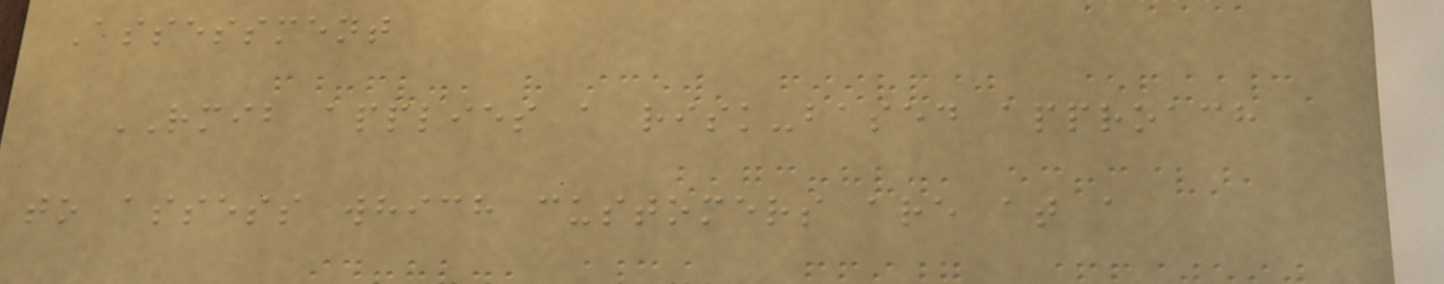Assessment
RMIB applies a risk-based approach
to assess which customers are at a
